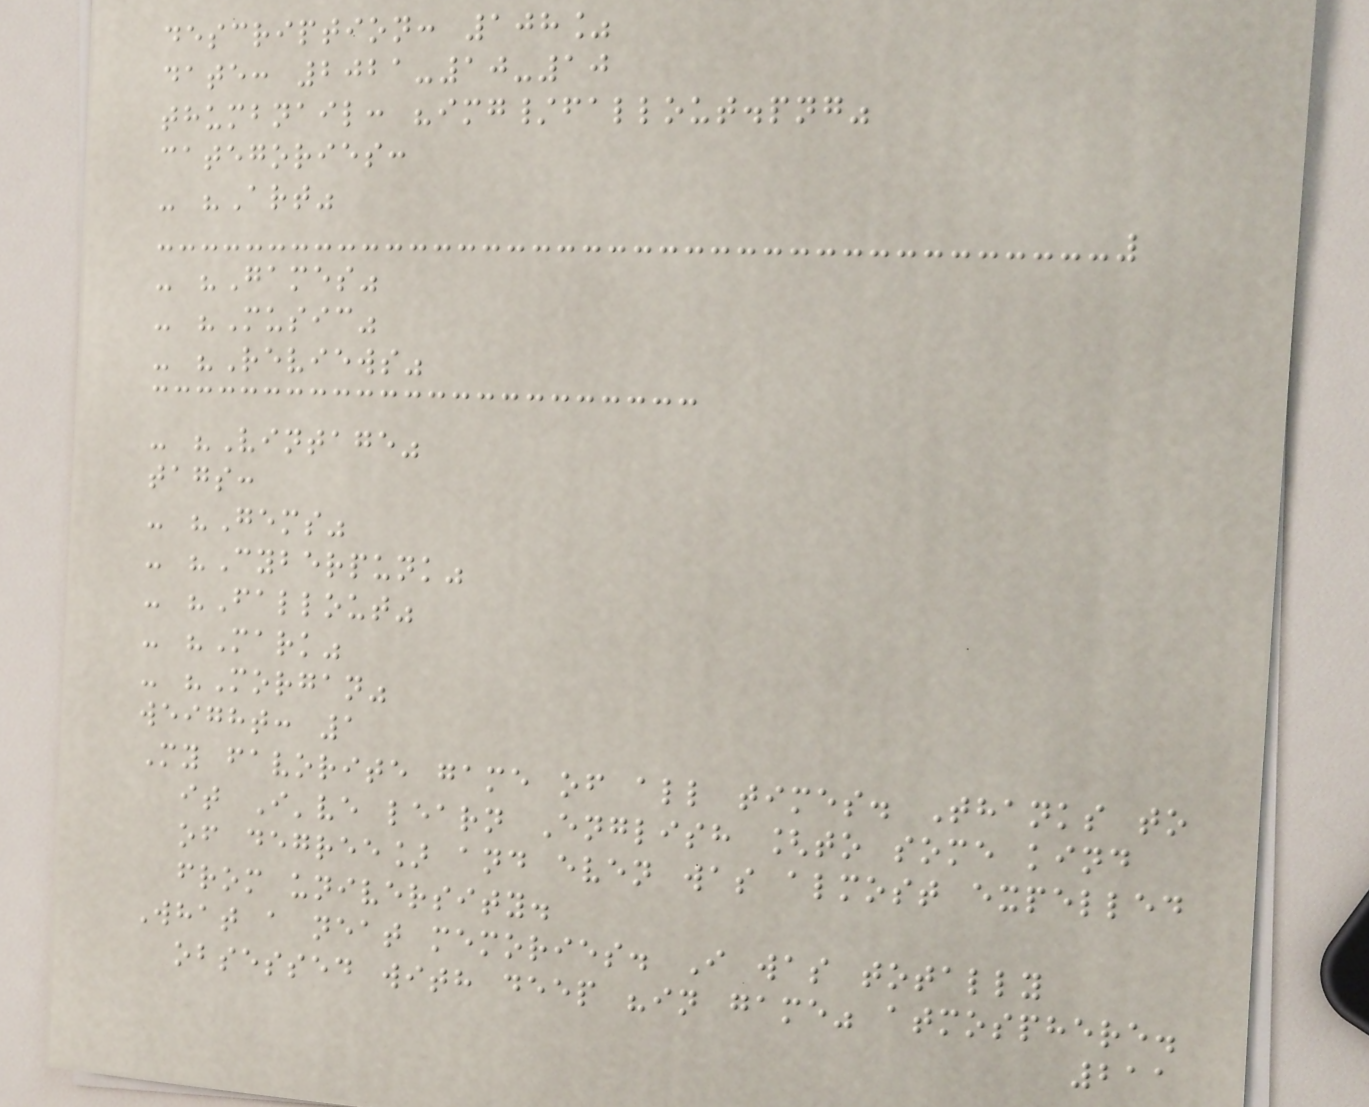description: 108%
date: 2021-10-10
thumbnail: "img/fallout.png"
categories:
- "Art"
- "Games"
- "Music"
- "Reviews"
- "Vintage"
tags:
- "Gems"
- "Cyberpunk"
- "Fallout"
- "Mark"
- "Morgan"
weight: 1
My favorite game of all times. Thanks to
it I've learn English [to some kind
of degree] and even was almost expelled
from university.
What a neat memories. I was totally
obsessed with deep "in game" atmosphere.
211
